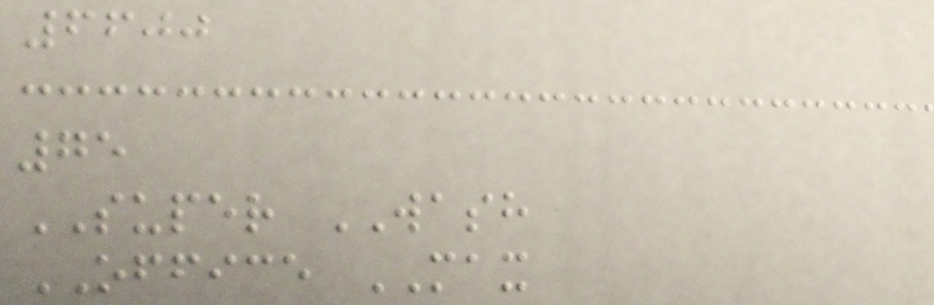6600
75
SUPER WASH
OFFICE MAX
